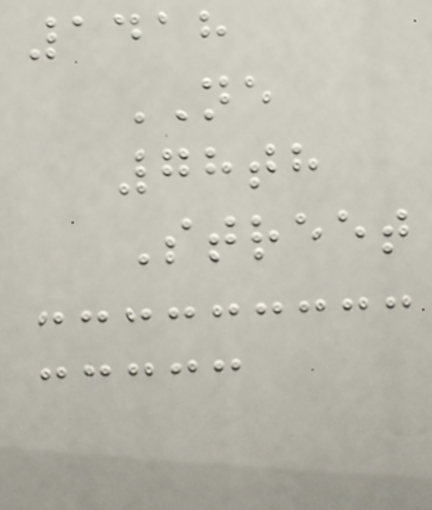1418
NE
78th
Street
